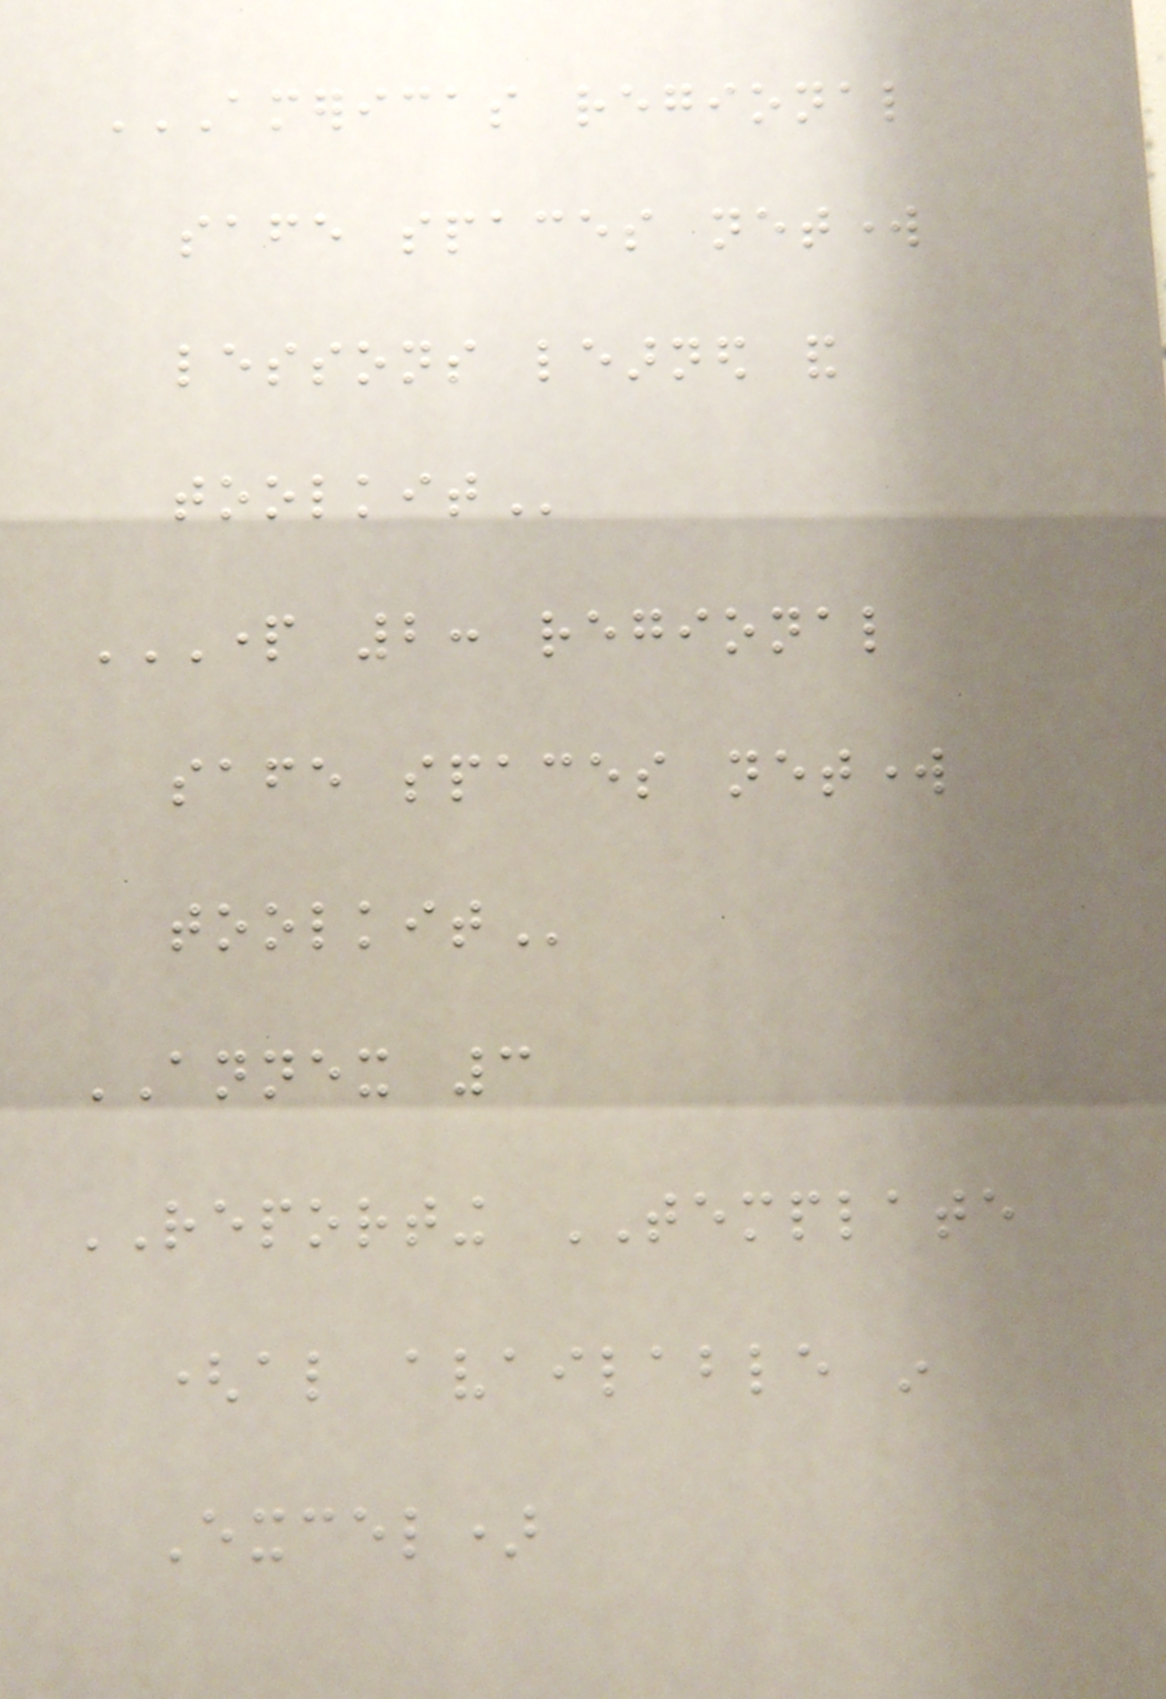AMERICAS REGIONAL
SAFE SPACES NETWORK
LESSONS LEARNED AND
TOOLKIT
PART 2: REGIONAL
SAFE SPACES NETWORK
TOOLKIT
ANNEX 3
REPORTING TEMPLATE
(also available in
Excel)
